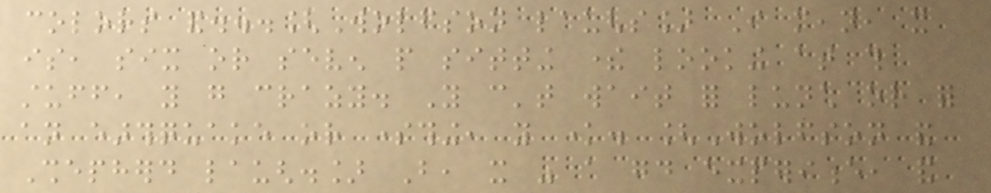colors and...[Wolfson laughs] I mean, it
is, six or seven people sitting there looking at this
stuff, you go crazy. You can't wait for lunch or for
an earthquake or something, you know. [Wolfson and
Shepherd laugh.] But, it was a good experience, and
